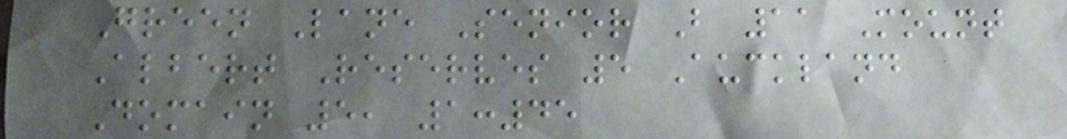Green Lane Senior B 11 Mount
Albert Reserves 5 Auckland
Domain 5, 1:45
